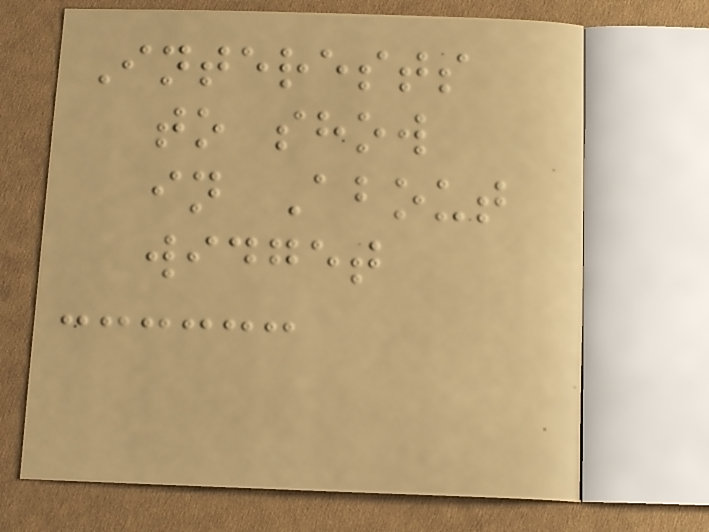Interests
to show
in About
widget
